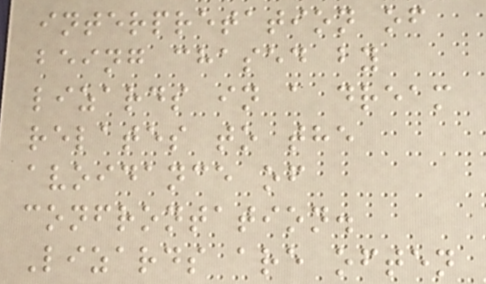interpretation of
being chased by
lizards in a dream
relates to the
avoidance of
confrontation.
Lizards are often
